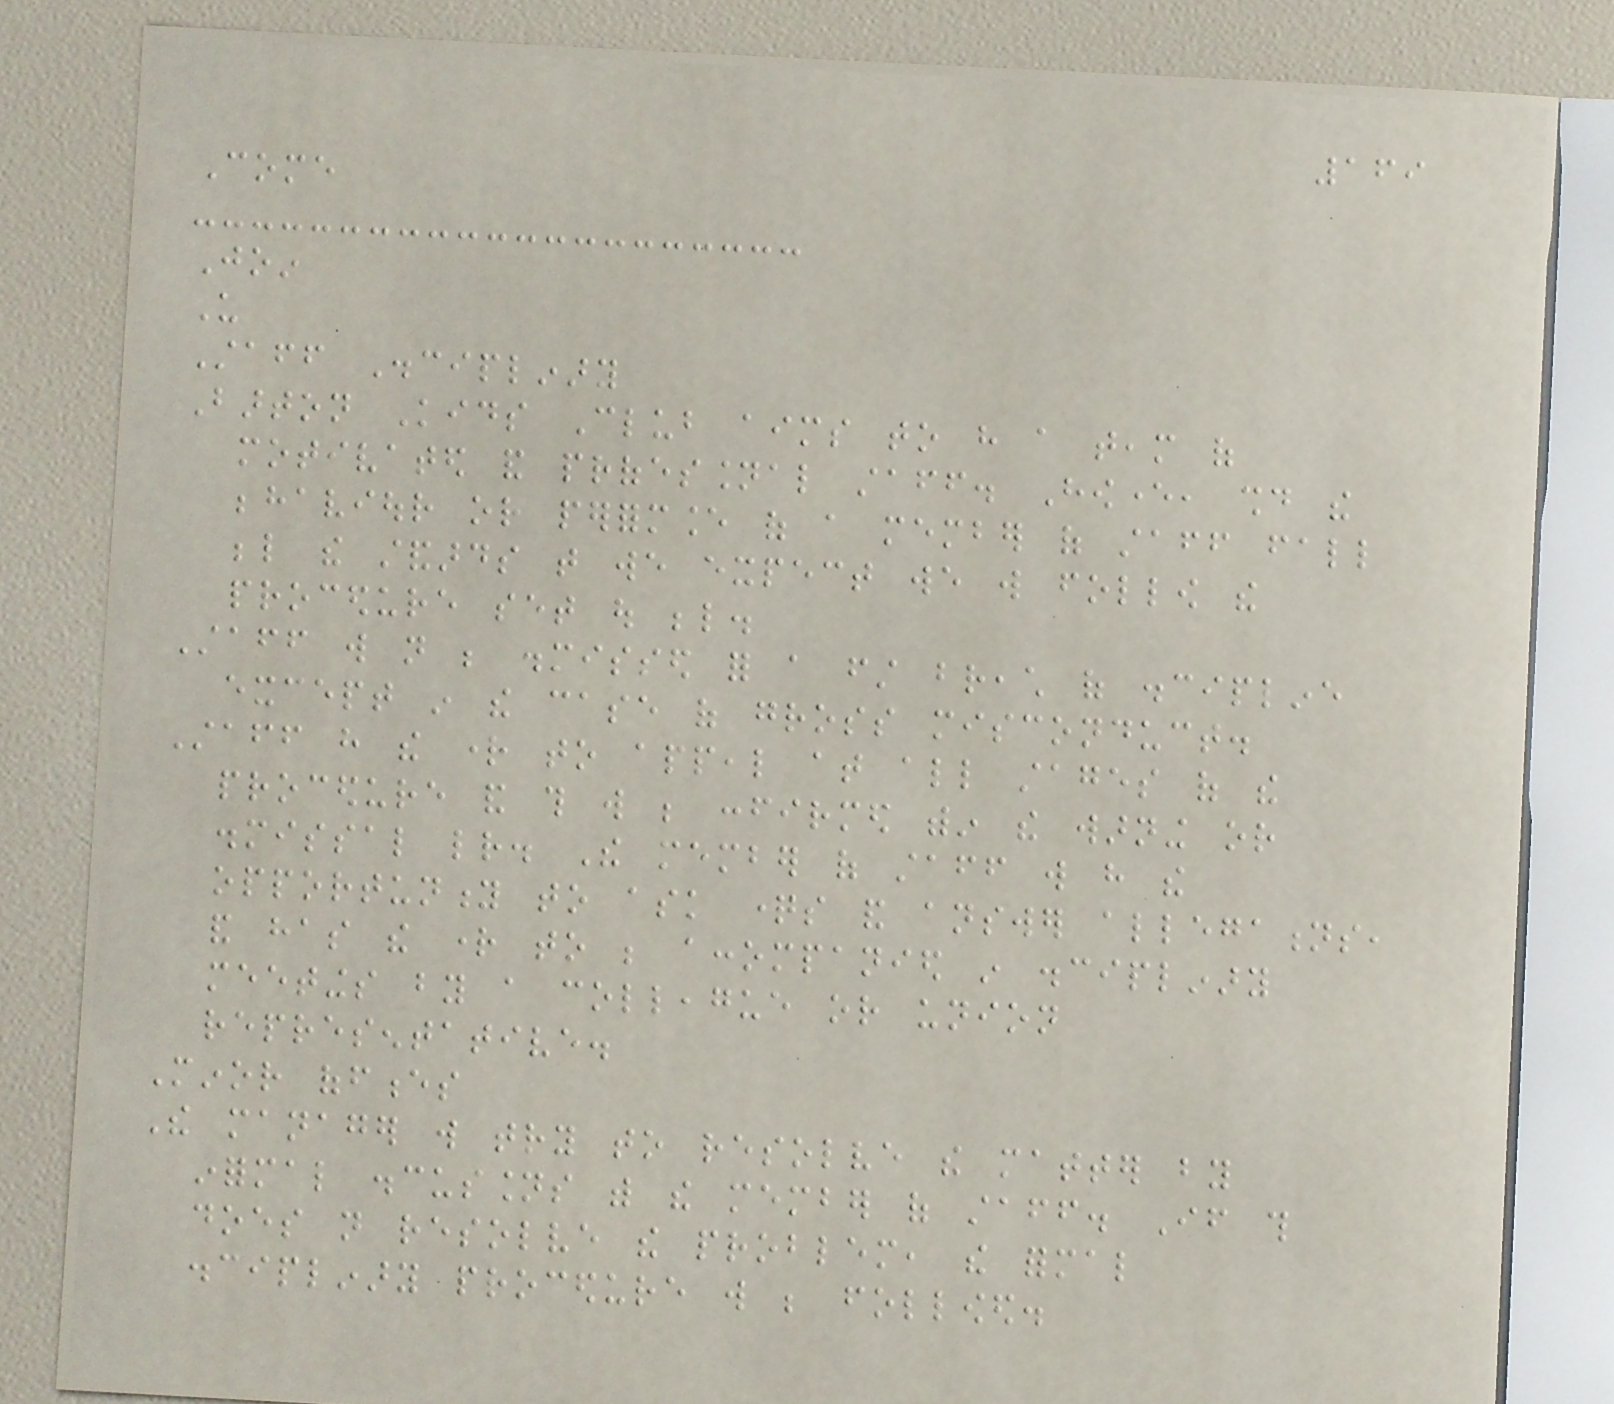169
Come
Join
Us
Staff Disciplinary
Barton Kids Club aims to have a team of
motivated and professional staff. However, should the
behaviour or performance of a member of staff fall
below the standards that we expect we will follow the
procedure set out below.
Staff will not be dismissed for a first breach of discipline
except in the case of gross misconduct.
Staff have the right to appeal at all stages of the
procedure and this will be confirmed within the warning or
dismissal letter. The member of staff will have the
opportunity to ask questions and answer allegations,
and has the right to be accompanied in disciplinary
meetings by a colleague or union
representative.
Minor offences
The manager will try to resolve the matter by
informal discussions with the member of staff. If this
does not resolve the problem, the formal
disciplinary procedure will be followed.
